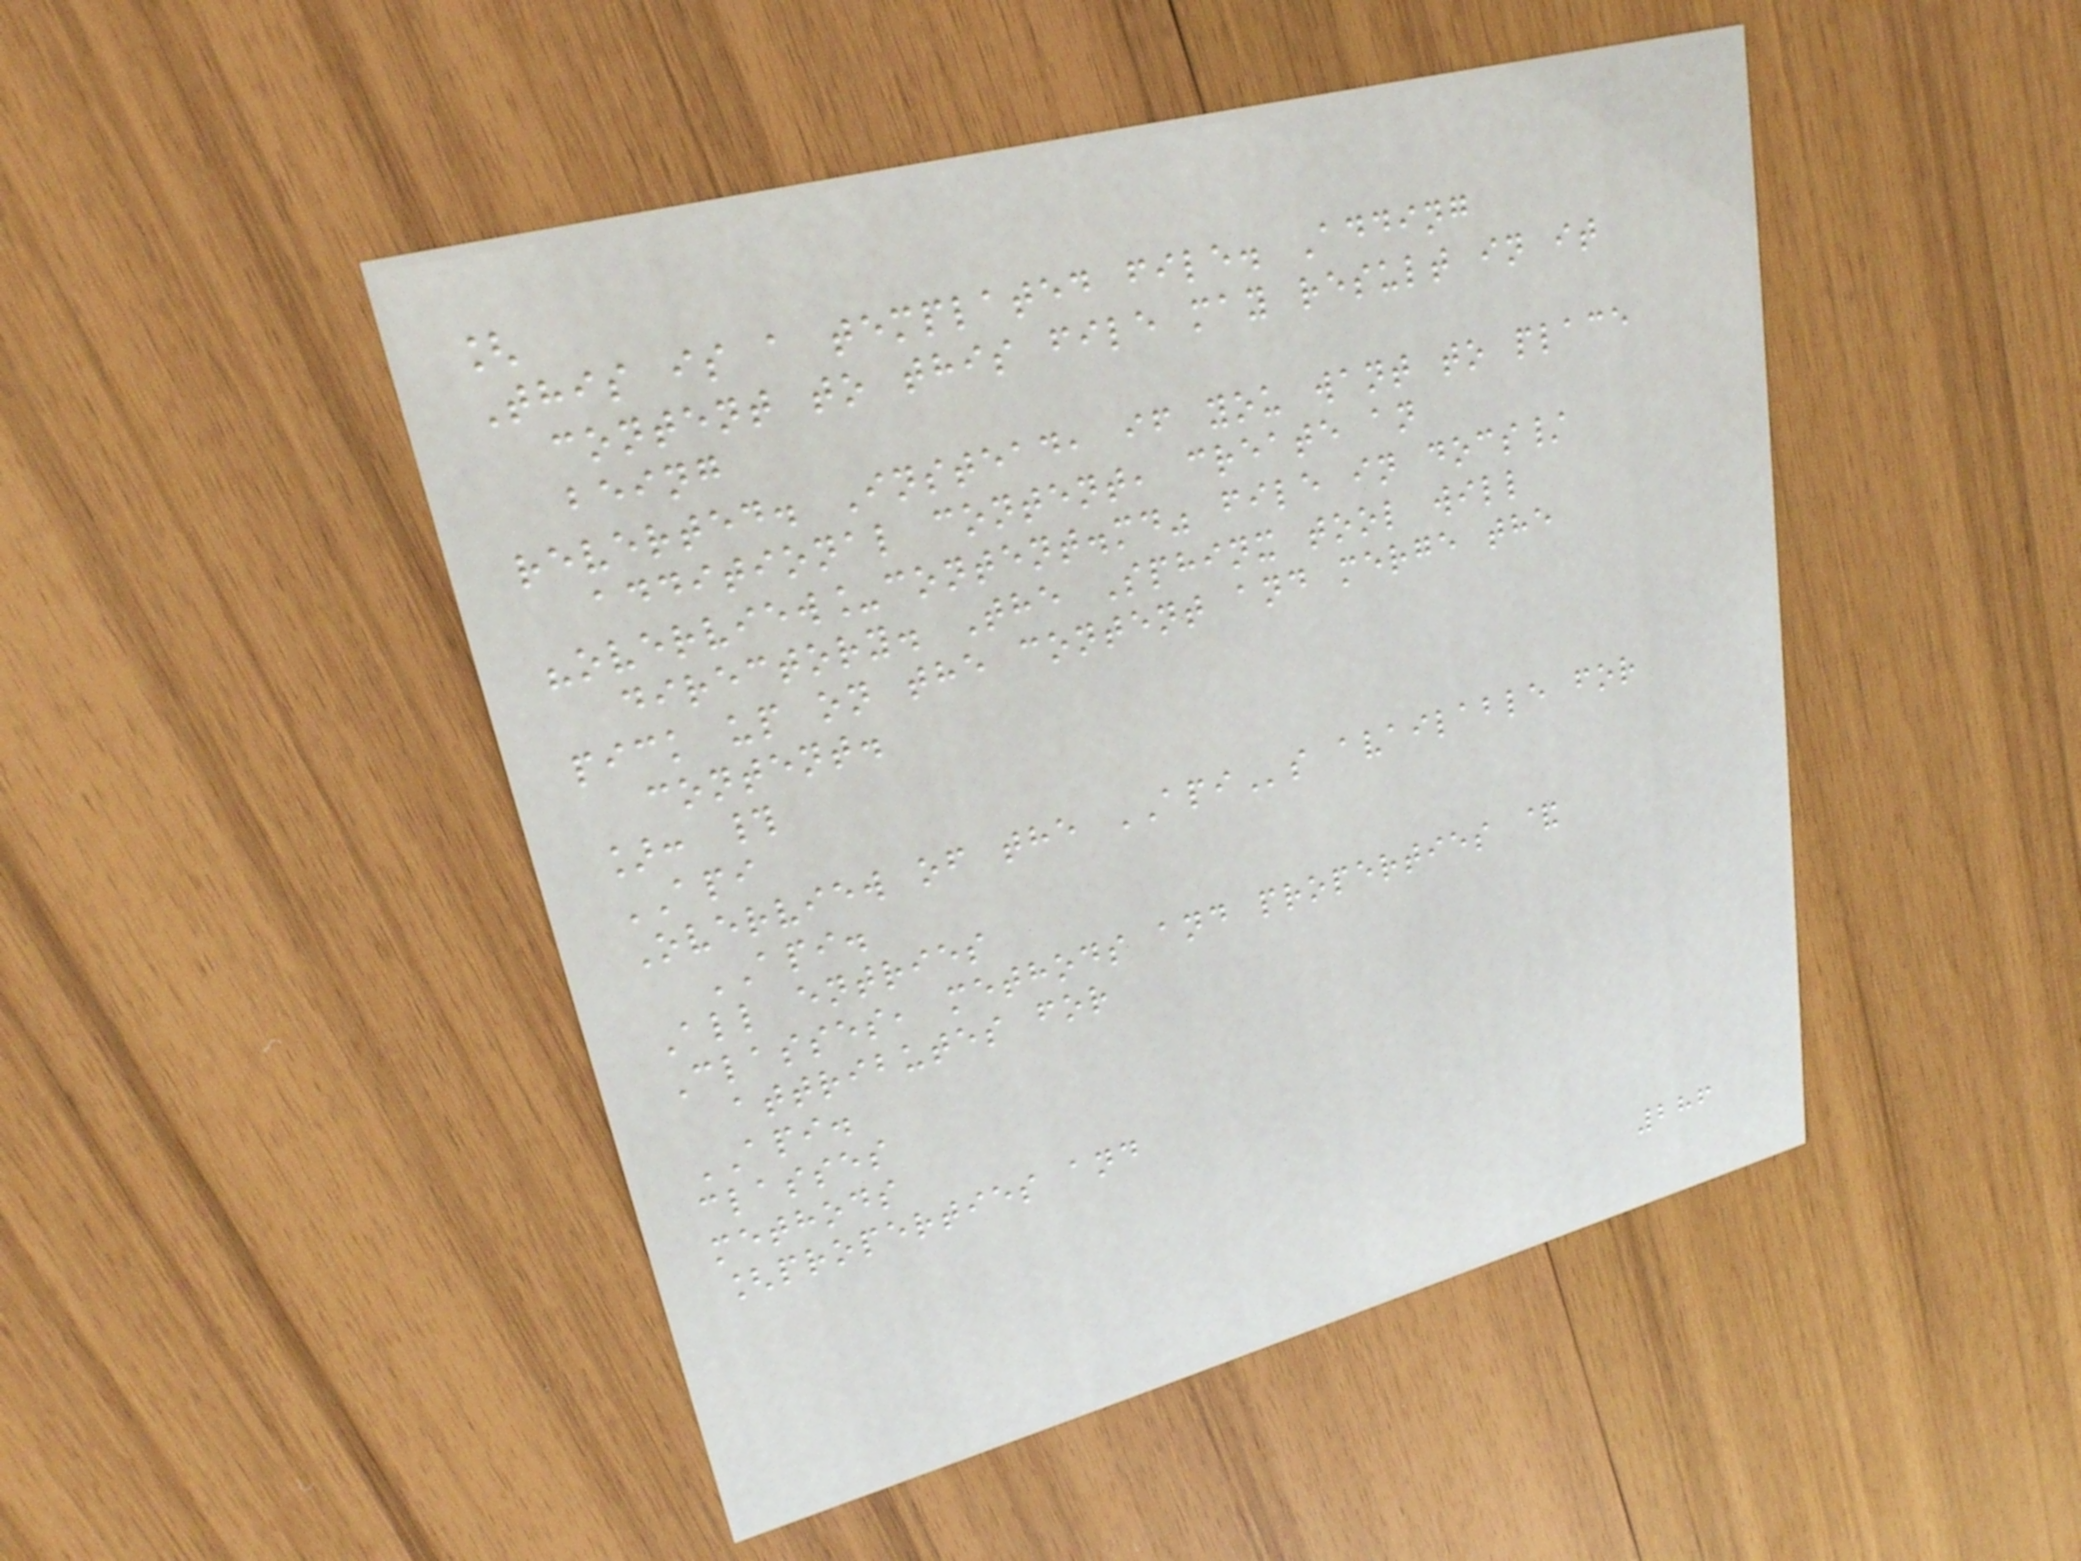[
This is a templated file. Adding
content to this file may result in it
being
reverted. Instead, if you want to place
additional content, create an
"overview_content.md" file in docs/
directory. The Sphinx tool will
pick up on the content and merge the
content.
]: #
API
Overview of the APIs available for
API.
All entries
Classes, methods and properties &
attributes for
API.
classes
methods
[properties and
286
